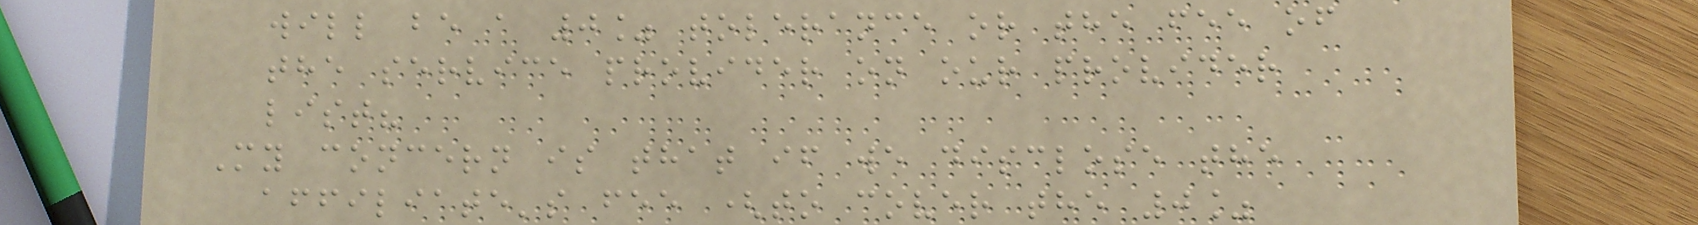will be a 0% tolerance or the fee of
the service provider on our provider
list?
My concern is that if we disclose the
affiliate's fee (to cover the 0%
